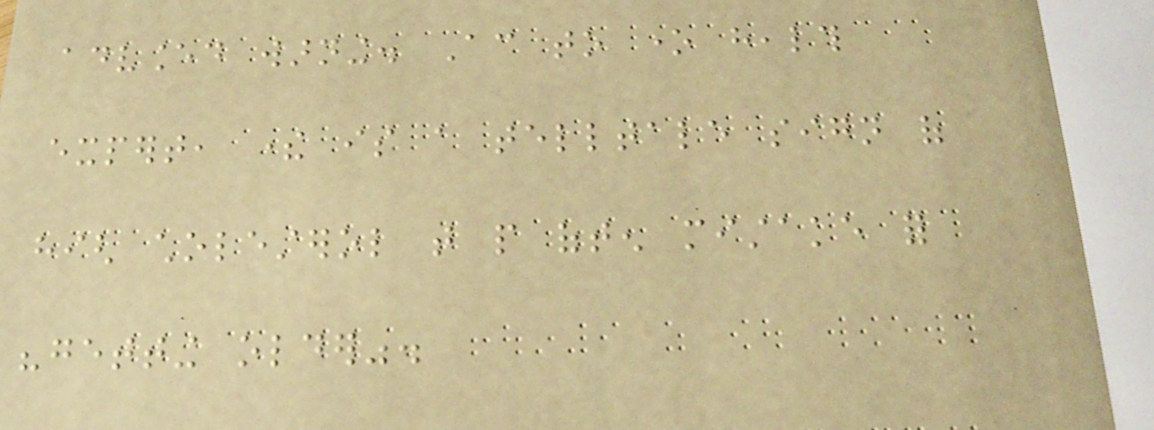advanced warning. According to one health
expert, there is a telltale sign of
high cholesterol that people often mistake for
"getting older".
